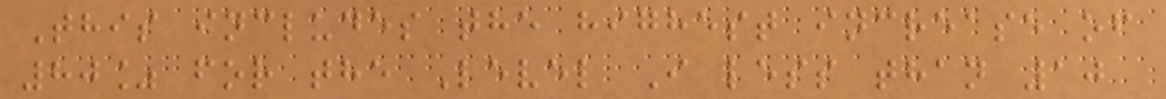This includes the highest increase of
80% for the Level I less than 10
